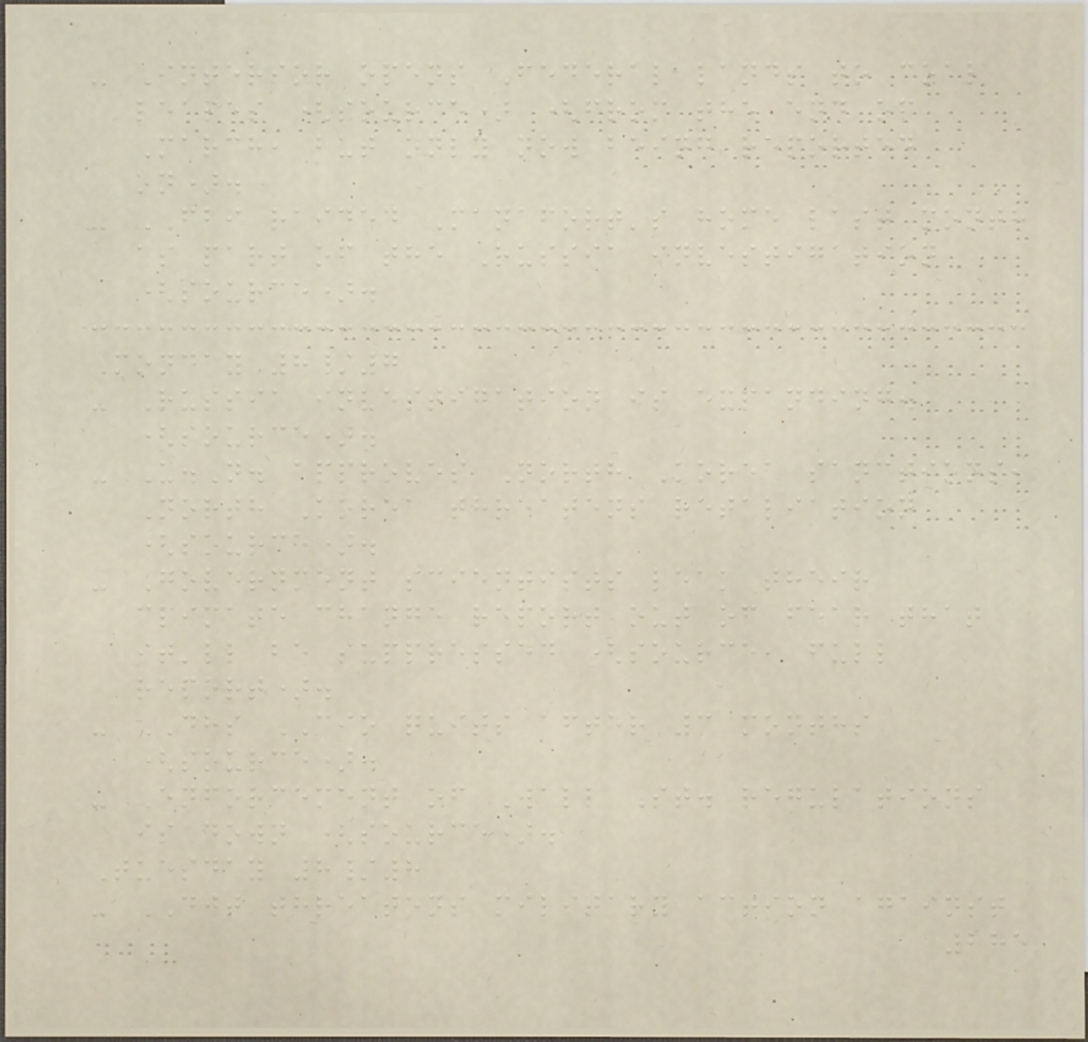- Interior opens Federal lands to coal
leases (source) (from the end of
March, but only now being reported
on).
- FBI raided Manafort's home last month
as part of the Russia investigation
(source).
Monday 8/7
- Russia investigation is expanding.
(source).
- U.N. approves North Korea sanctions,
North Korea threatens retaliation
(source).
- Government scientists leak their
climate change report out of fear that
it'll be suppressed (source, full
report).
- DHS CIO quits after 3 months
(source).
- Enforcement of Wall St. regulations
is down (source).
Tuesday 8/8
- DJT threatens military action against
285
